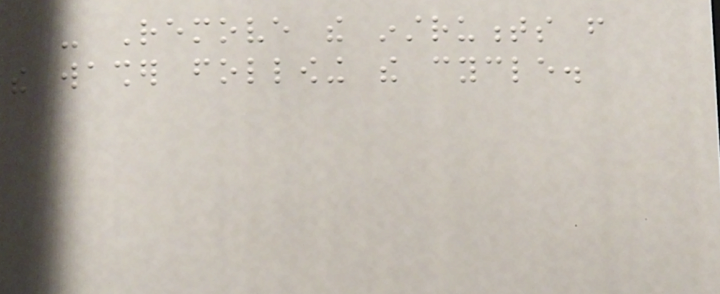- Remove the instruments from
the washer following the cycle.
